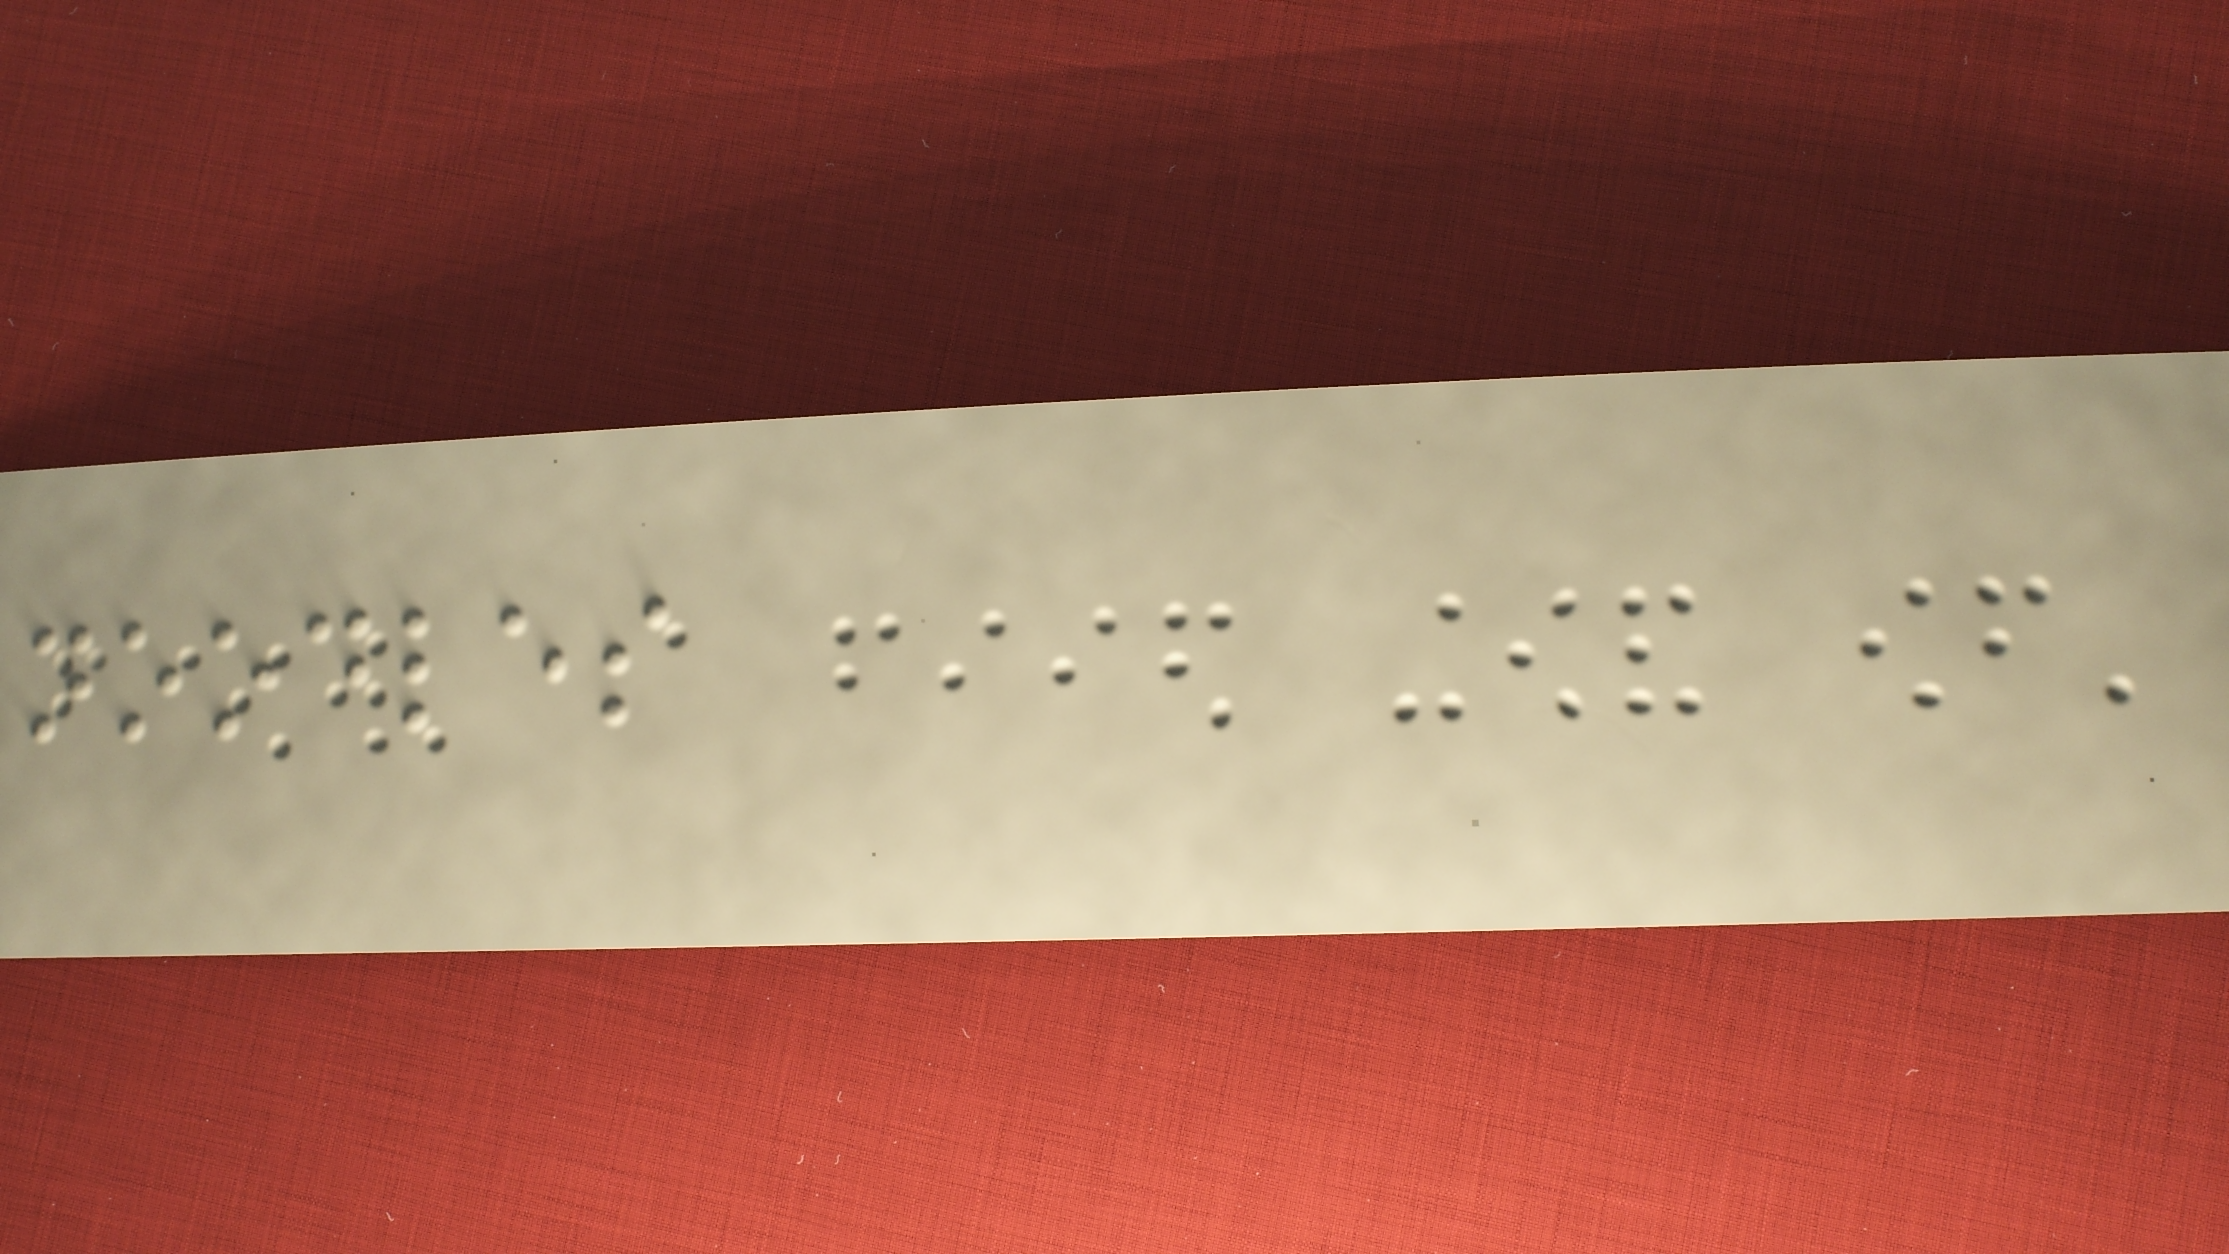noodles
